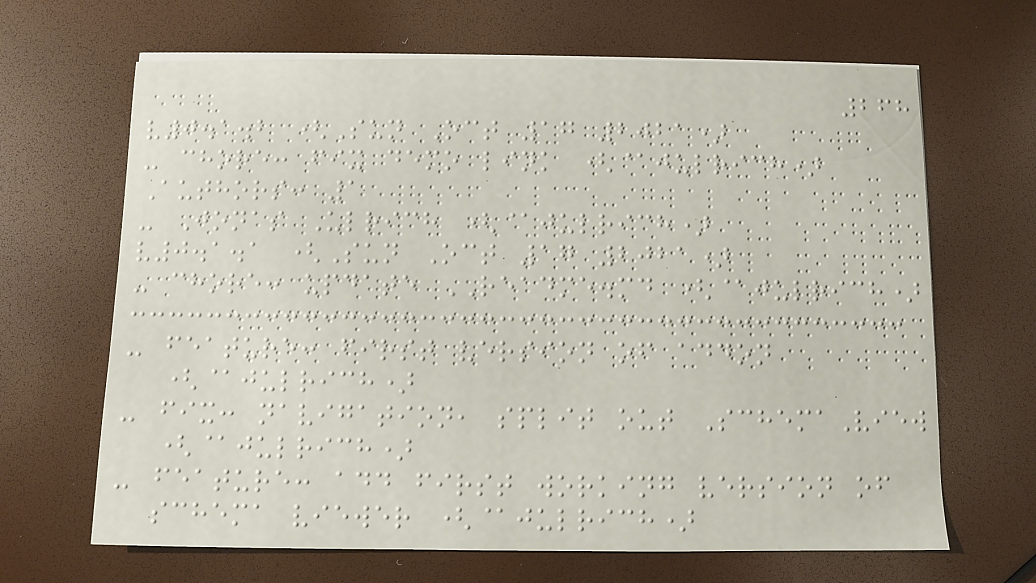268
v0.1.2 (Sun Oct 17 2021)
- chore: fix demo link (@julrich)
Authors: 1
- Jonas Ulrich (@julrich)
v0.1.1 (Sun Oct 17 2021)
- chore: update README.md (@julrich)
- feature: first version of addon
(@julrich)
- fix: navigation, split out SchemaView
(@julrich)
- feature: add first working version of
schema viewer (@julrich)
